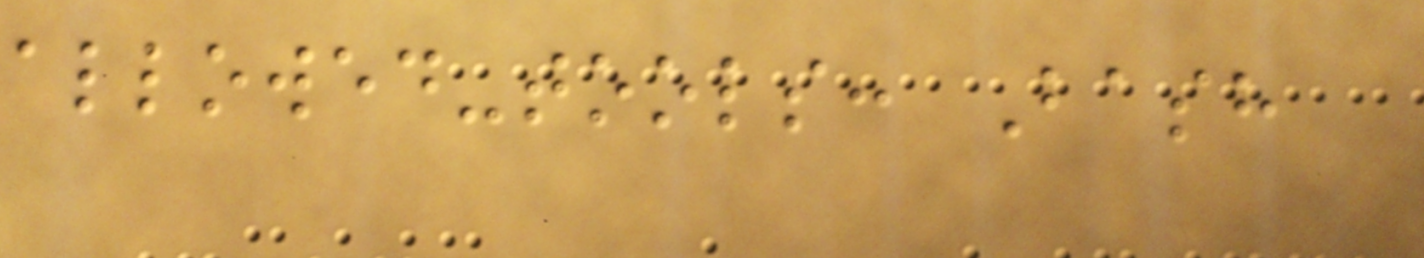allowed-tools: Bash
